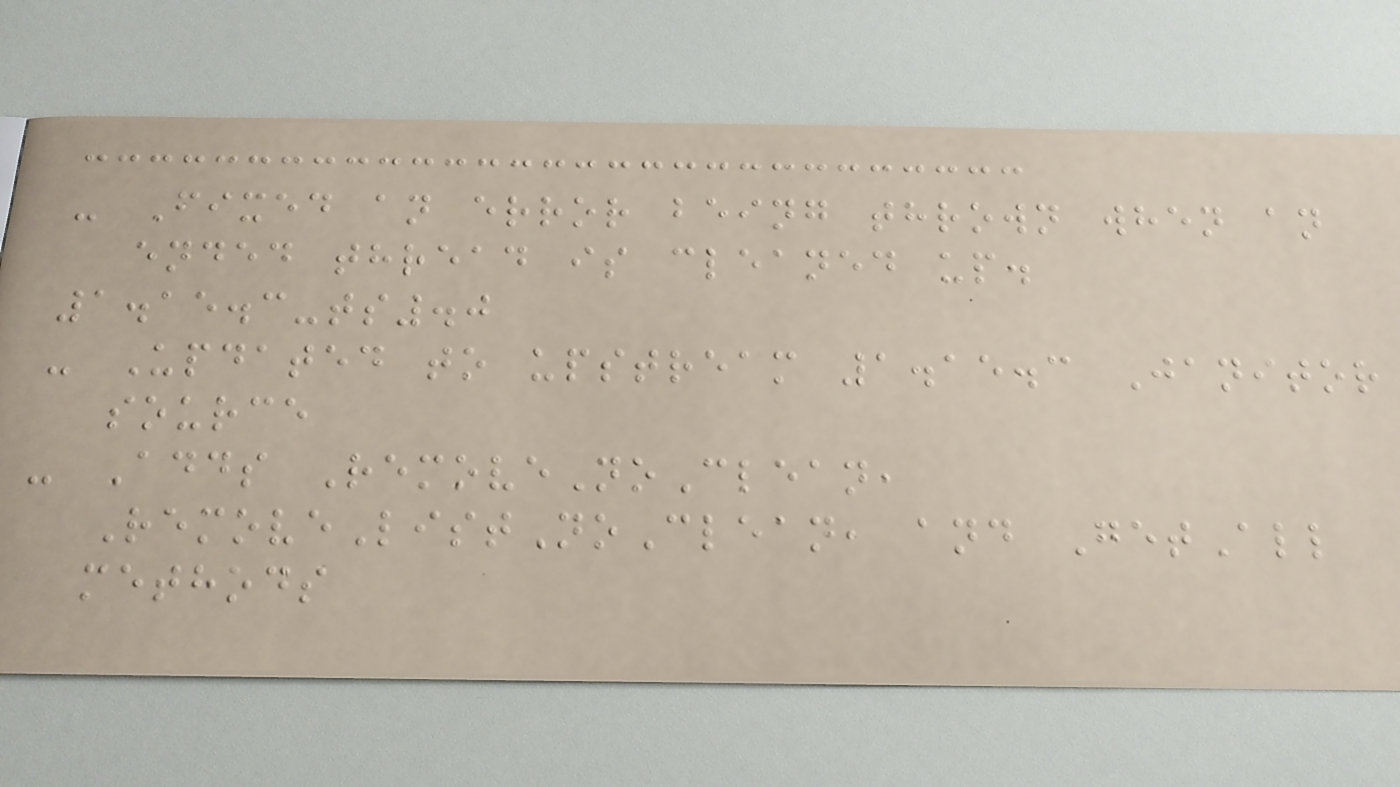- Fixed an error being thrown when an
ended thread is cleaned up.
1.15.3-ts.0
- Updated to upstream 1.15.3 Janitor
source
- Adds RemoveNoClean,
RemoveListNoClean, and GetAll
methods
